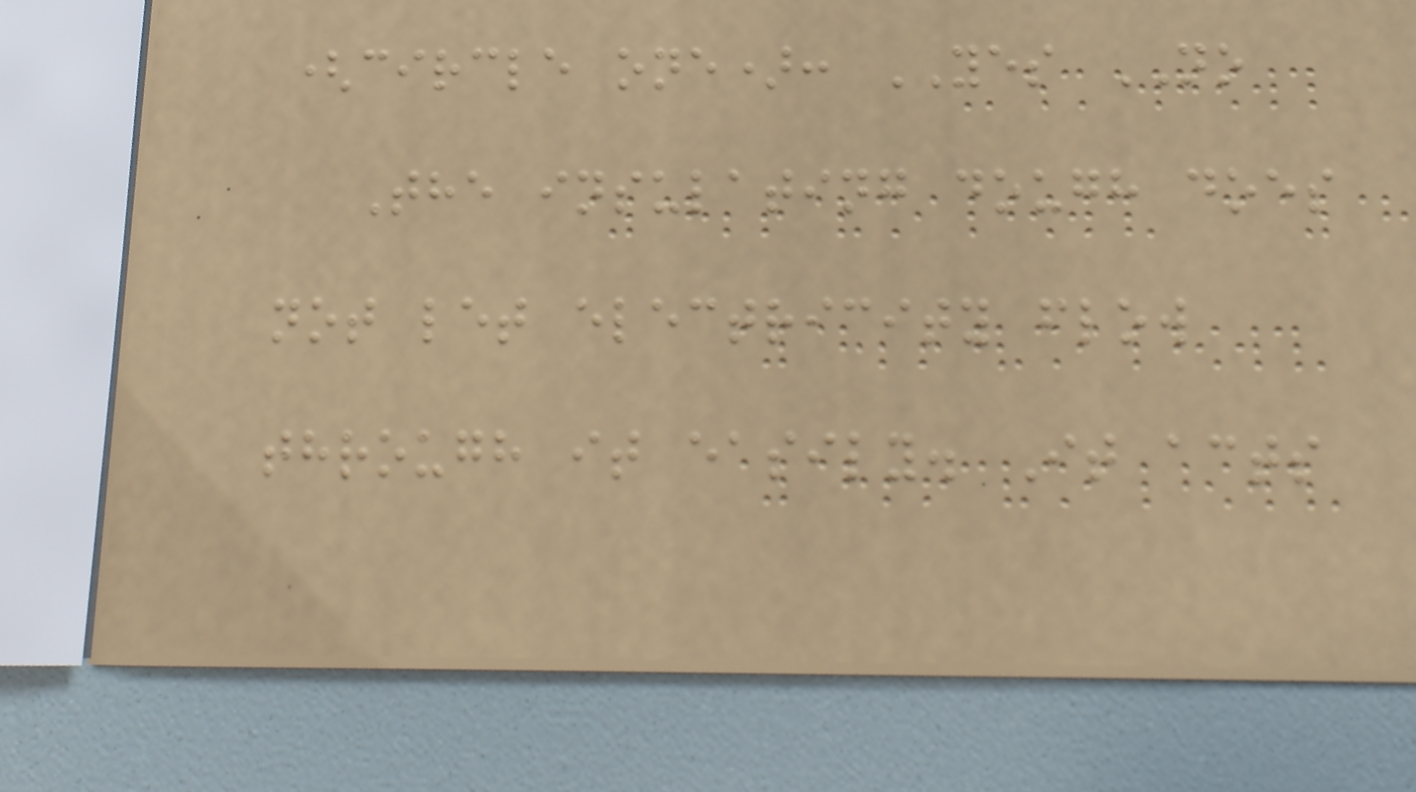(circle one): YES NO
The insulating dough does
not let electricity flow
through it easily. It acts
